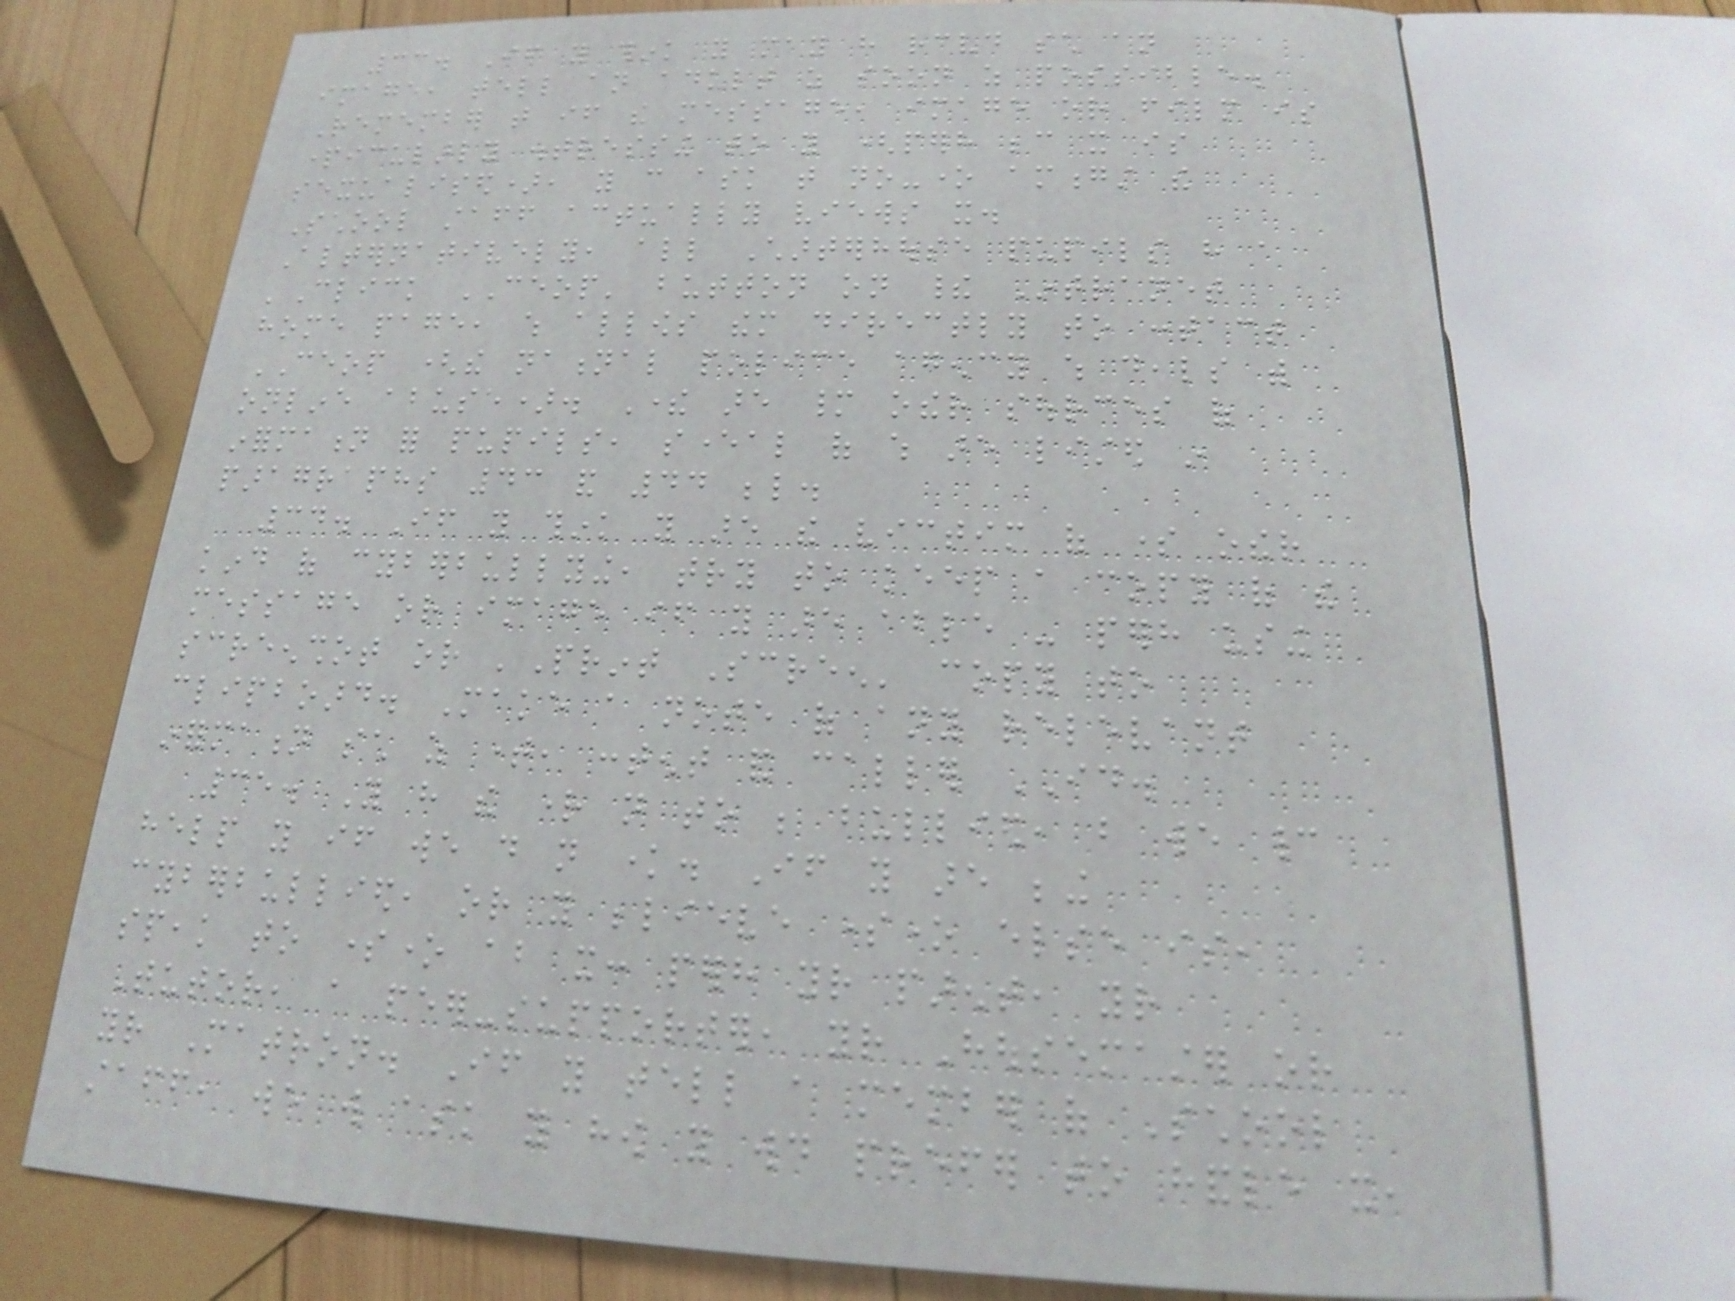33. If you think you may have received such an
image, tell an adult as soon as possible.
Remember that if the message, image or film is
particularly distressing to you (perhaps because it is
sexualised), you can ask that no-one amongst the
School staff actually views it.
Alternatively, all Charterhouse pupils have a
'Click CEOP' button on their Intranet
home page, which allows them directly to contact
CEOP (the national police agency which deals with
online abuse). There are many other sources of
information for pupils, several of which are listed in
paragraphs 43 and 44 below.
34. If you think you are the victim of some other
kind of cyberbullying, try to keep a copy of the
message or image if you are able - perhaps using
screenshot or 'Print Screen' copy to
clipboard. Make a note of any relevant
information such as time, content and caller ID.
35. You have the right not to be bullied, but we cannot
help you if we do not know. If you are being
cyberbullied, or you believe someone else is,
speak to someone about it: perhaps your parent, your
Tutor, a peer-supporter, your Housemaster or
your Matron. If you tell a member of School
staff, we will ask you how you would prefer to handle it,
